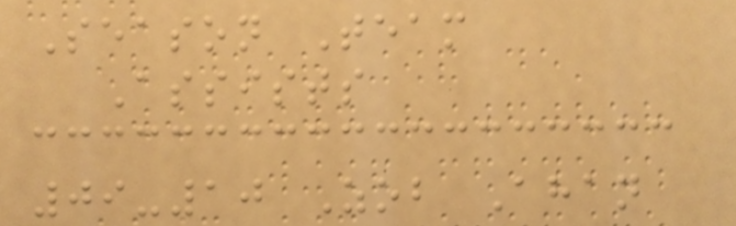Season Team
Assists
09-10 Zob Ahan
